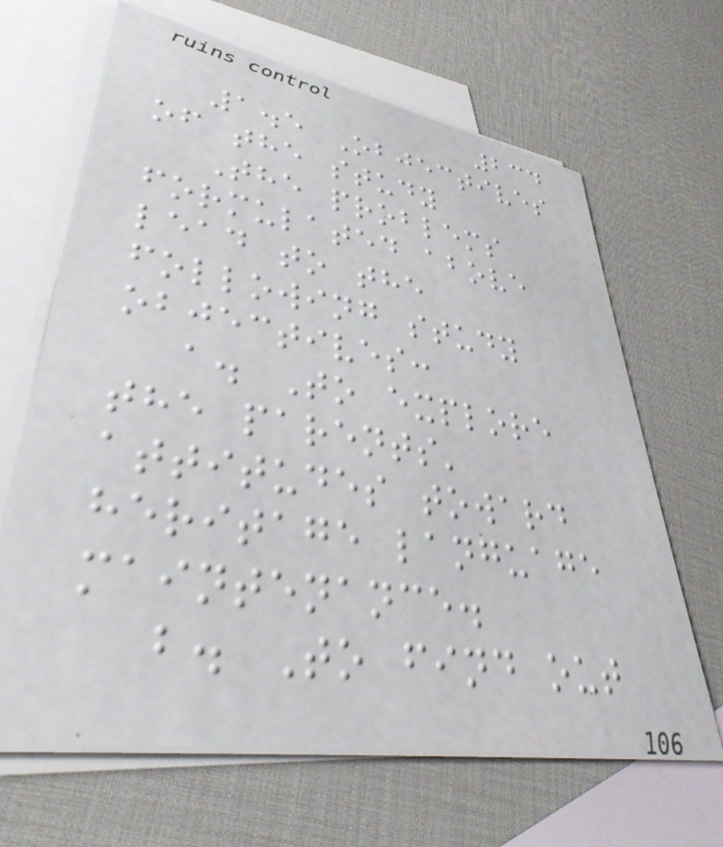234
1.5 Objectives
of the study
The problems
formulated above
lead to the
following study
objectives:
a. To explore
the parents'
attitudes toward
heritage language
maintenance.
b. To find out
